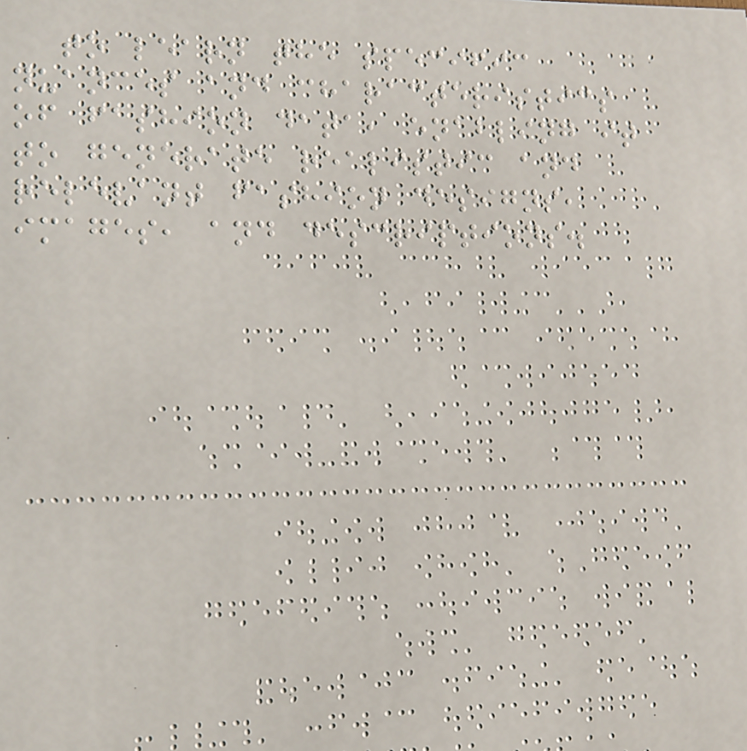to learn the specific
nuances and characteristics
of fashion data, enabling it
to generate realistic and
relevant fashion designs,
images, and descriptions.
